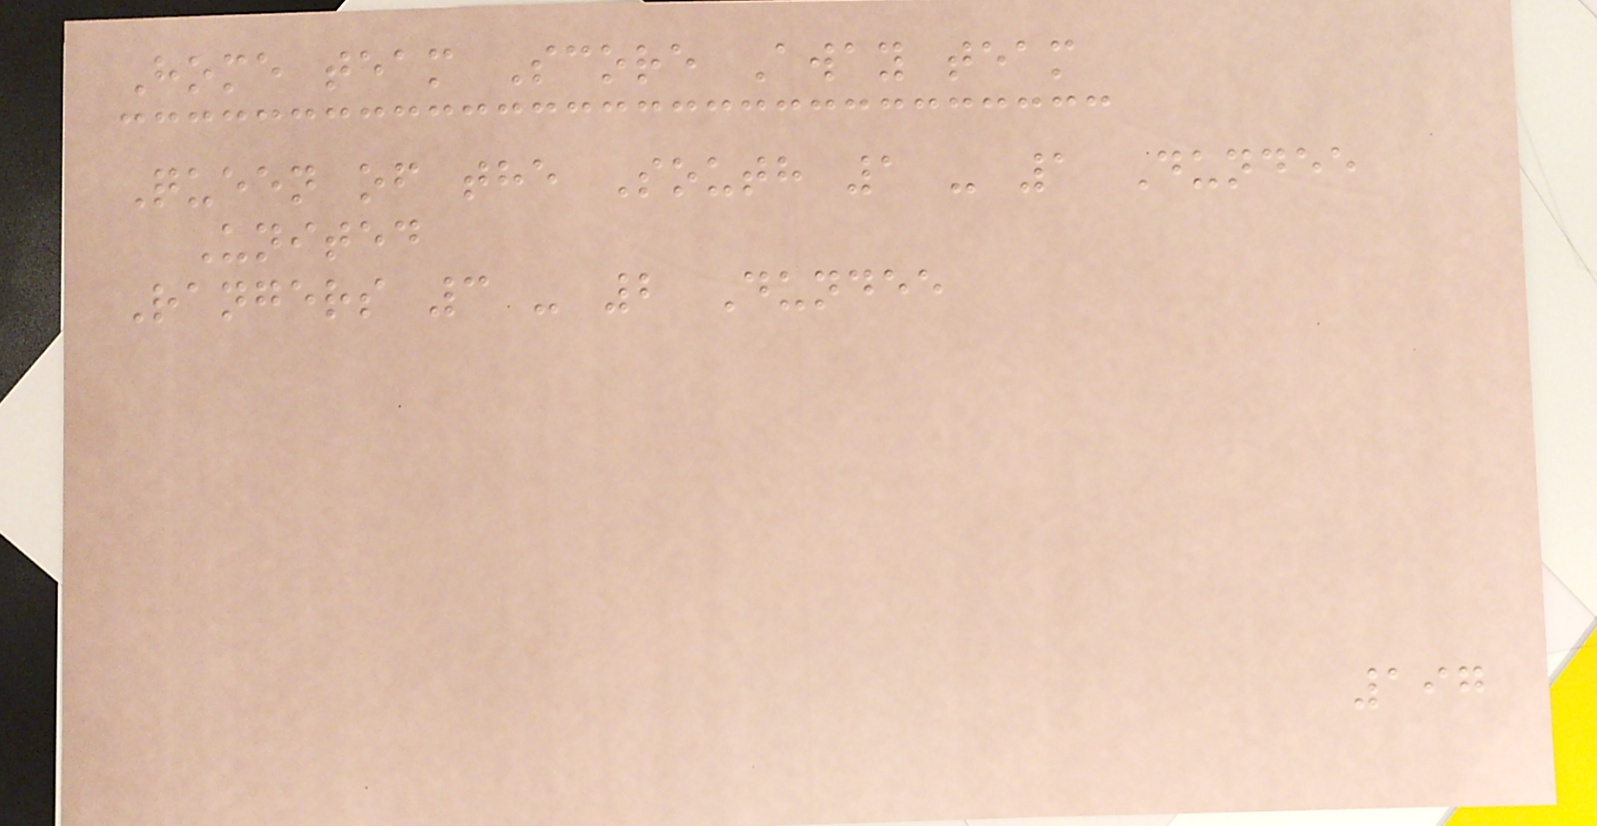Home team Score Away team
Queen of the South 1 - 1 Dundee
United
Rangers 3 - 2 Dundee
197
